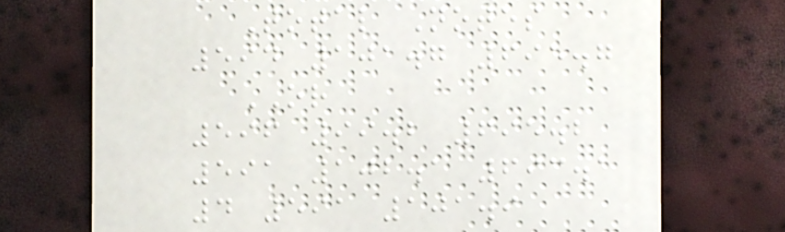Total Notes
594 101.7 695.7
OR
596 99.2 695.2
591 102.1 693.1
4 591 101.9
